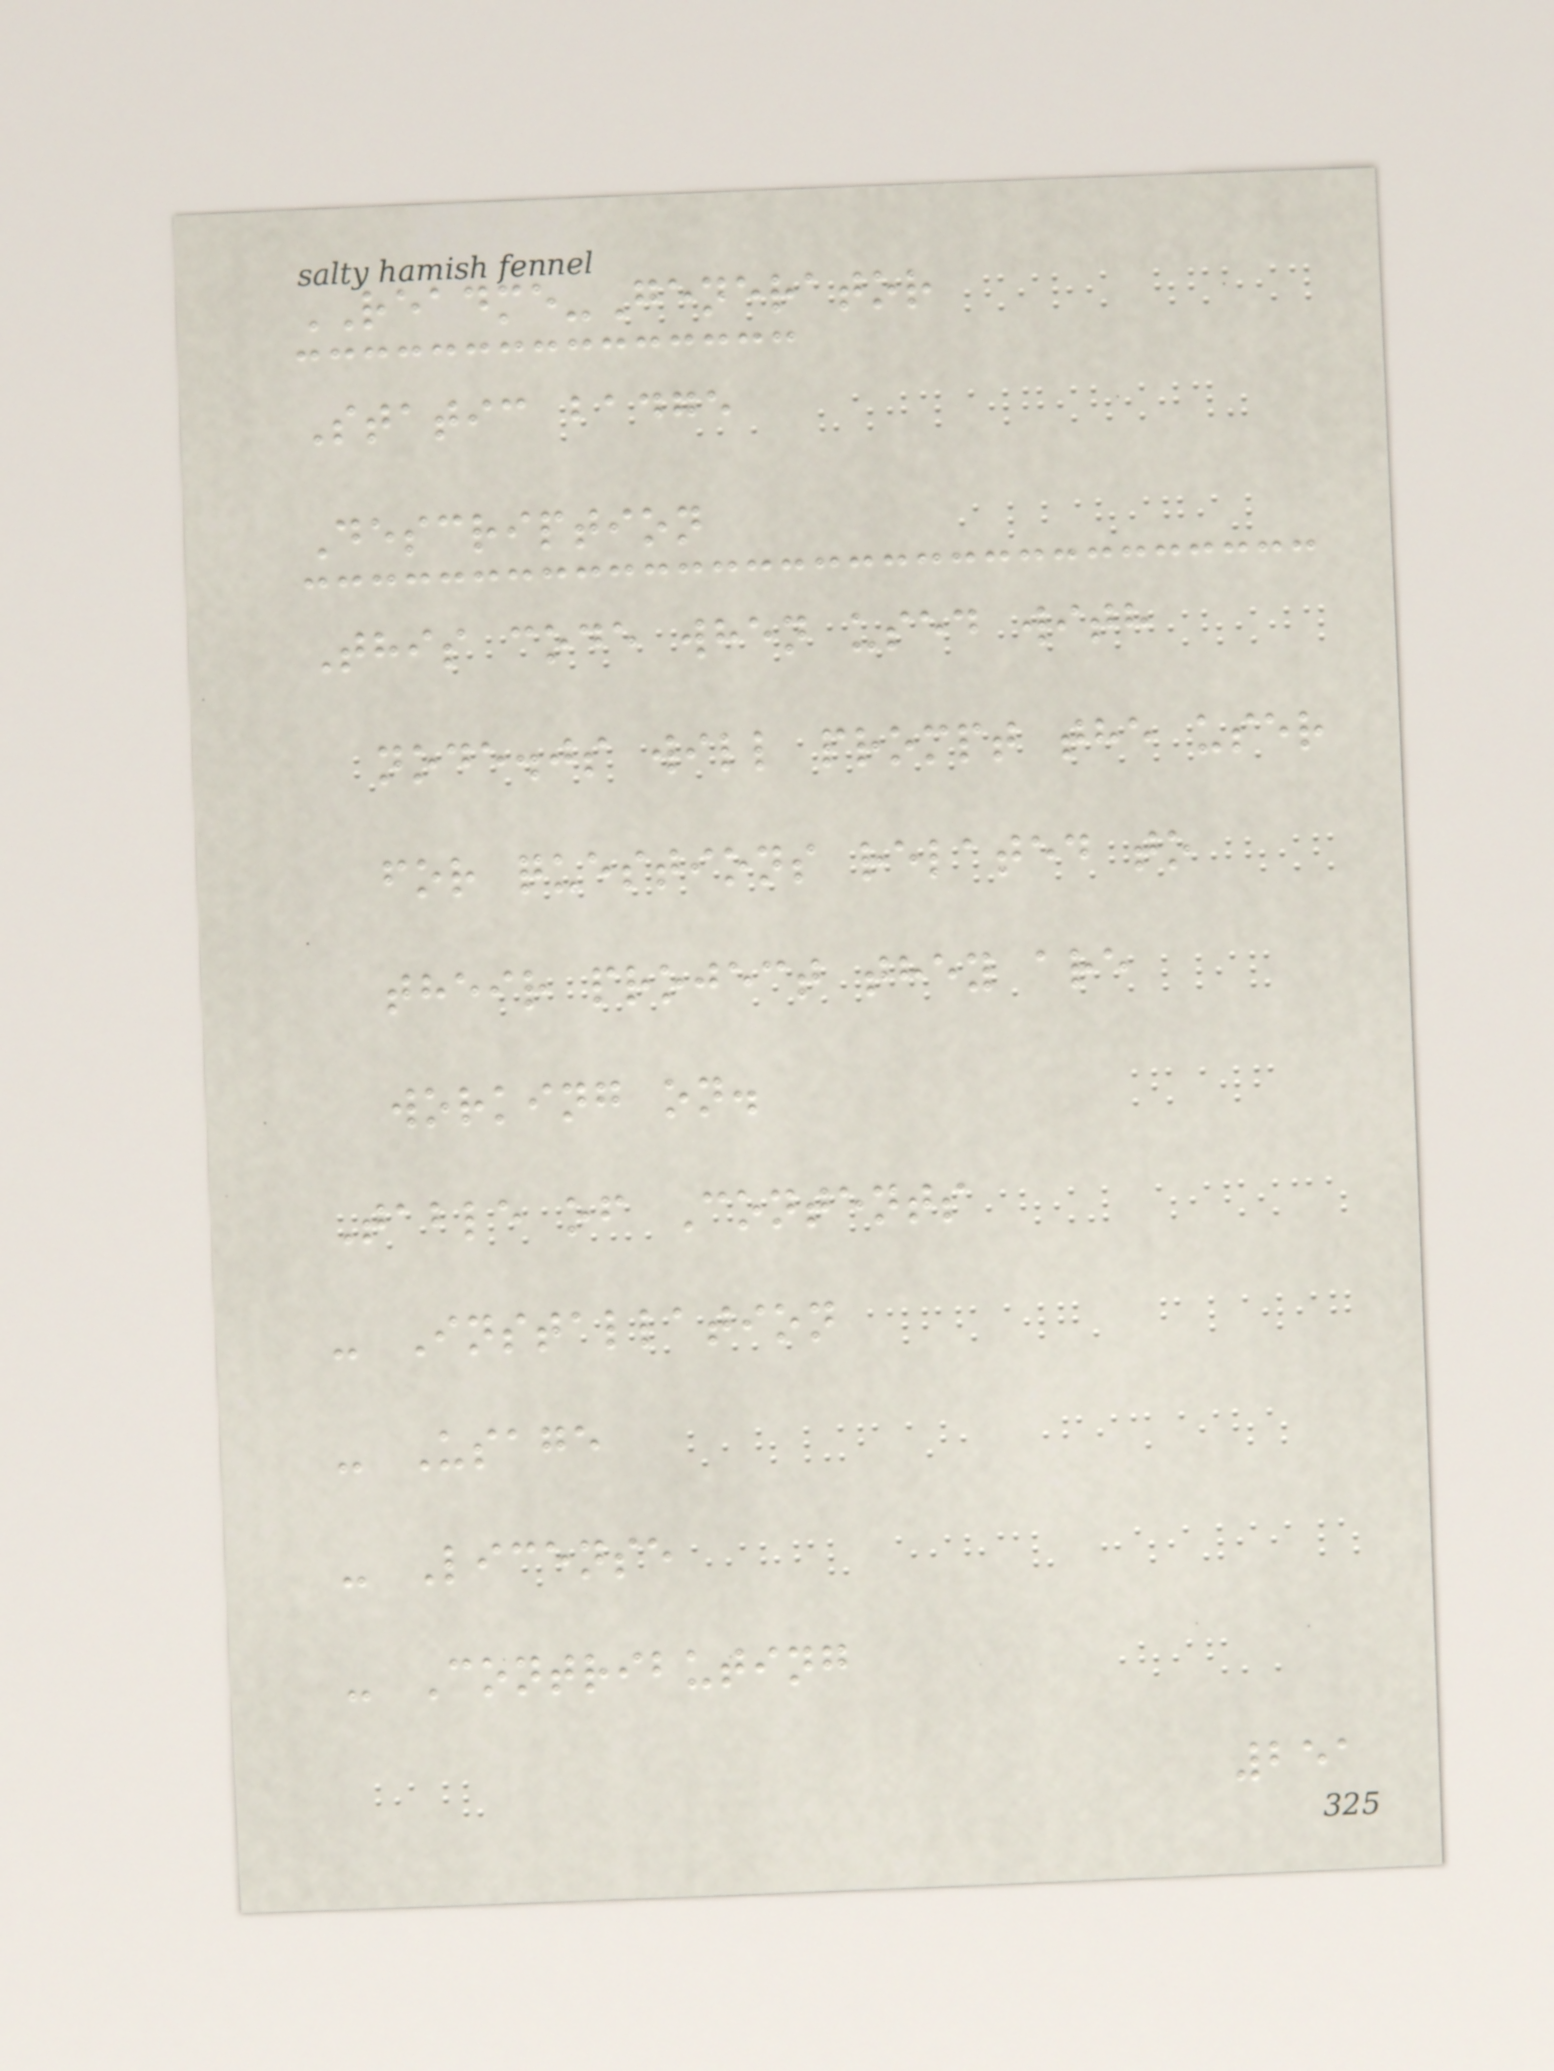README-Generator
Static badge
Description
This code when used with
node.js will prompt the user
for questions related to
their project they are
working on.
Table of Contents
- Installation
- Usage
- License
- Contributing
251
